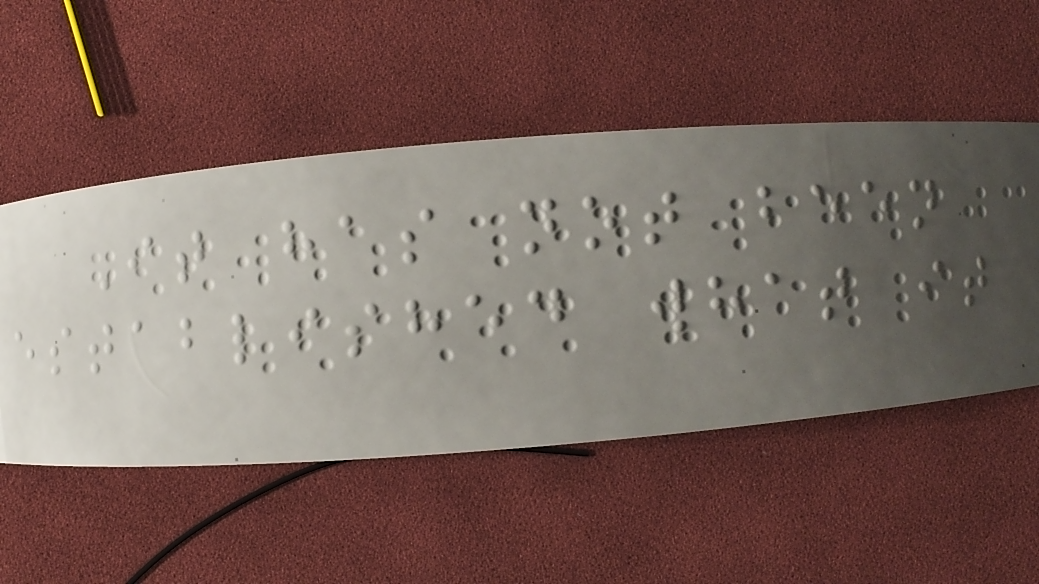It has not been
established what it
